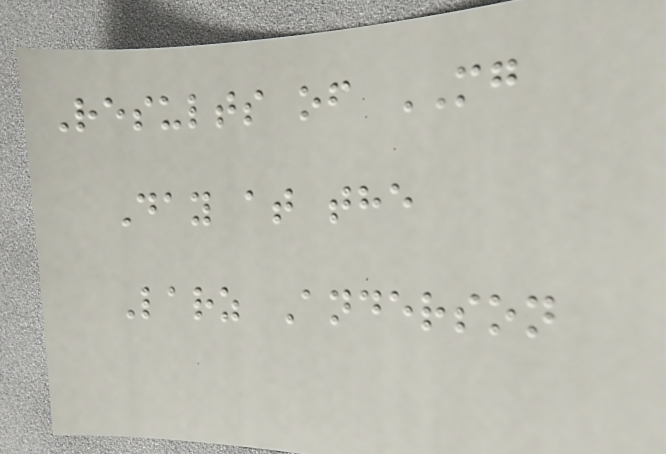Results of MG
Day at the
Larz Anderson
